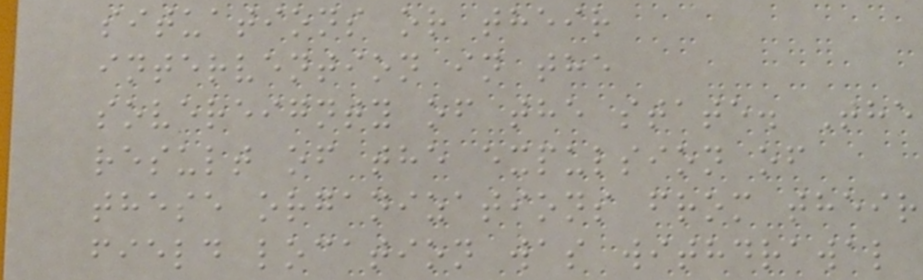situations or their
intervention in the
sovereignty of the state. The
result of the expulsion of
these organizations from their
field location was withdrawal
